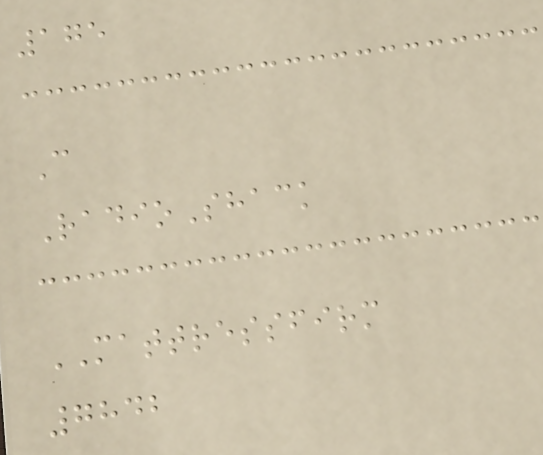175
C
RadioShack
MATTRESSFIRM
7842
